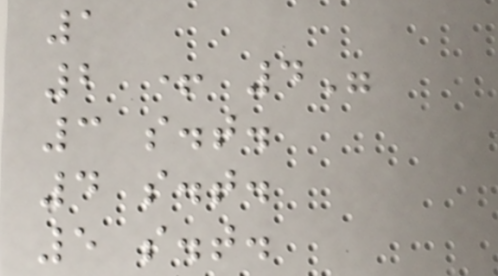1
2 + 4"
3 s.t.
4 s.t.
5 s.t.
